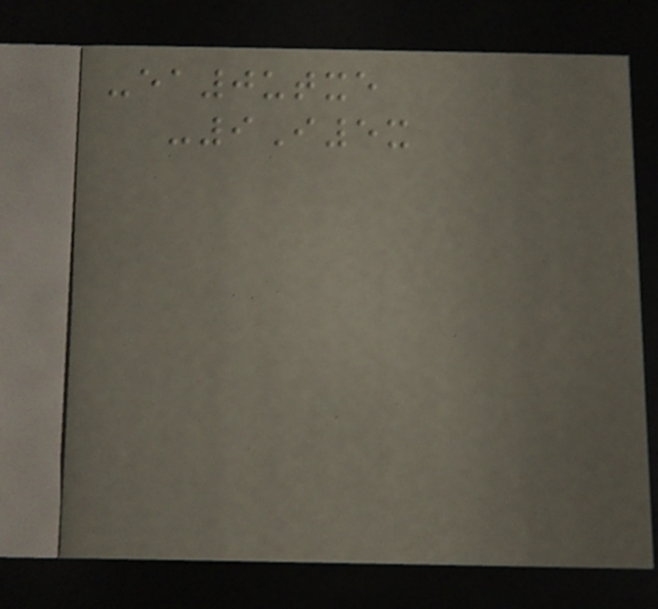-ea0utxe
-9I5x
